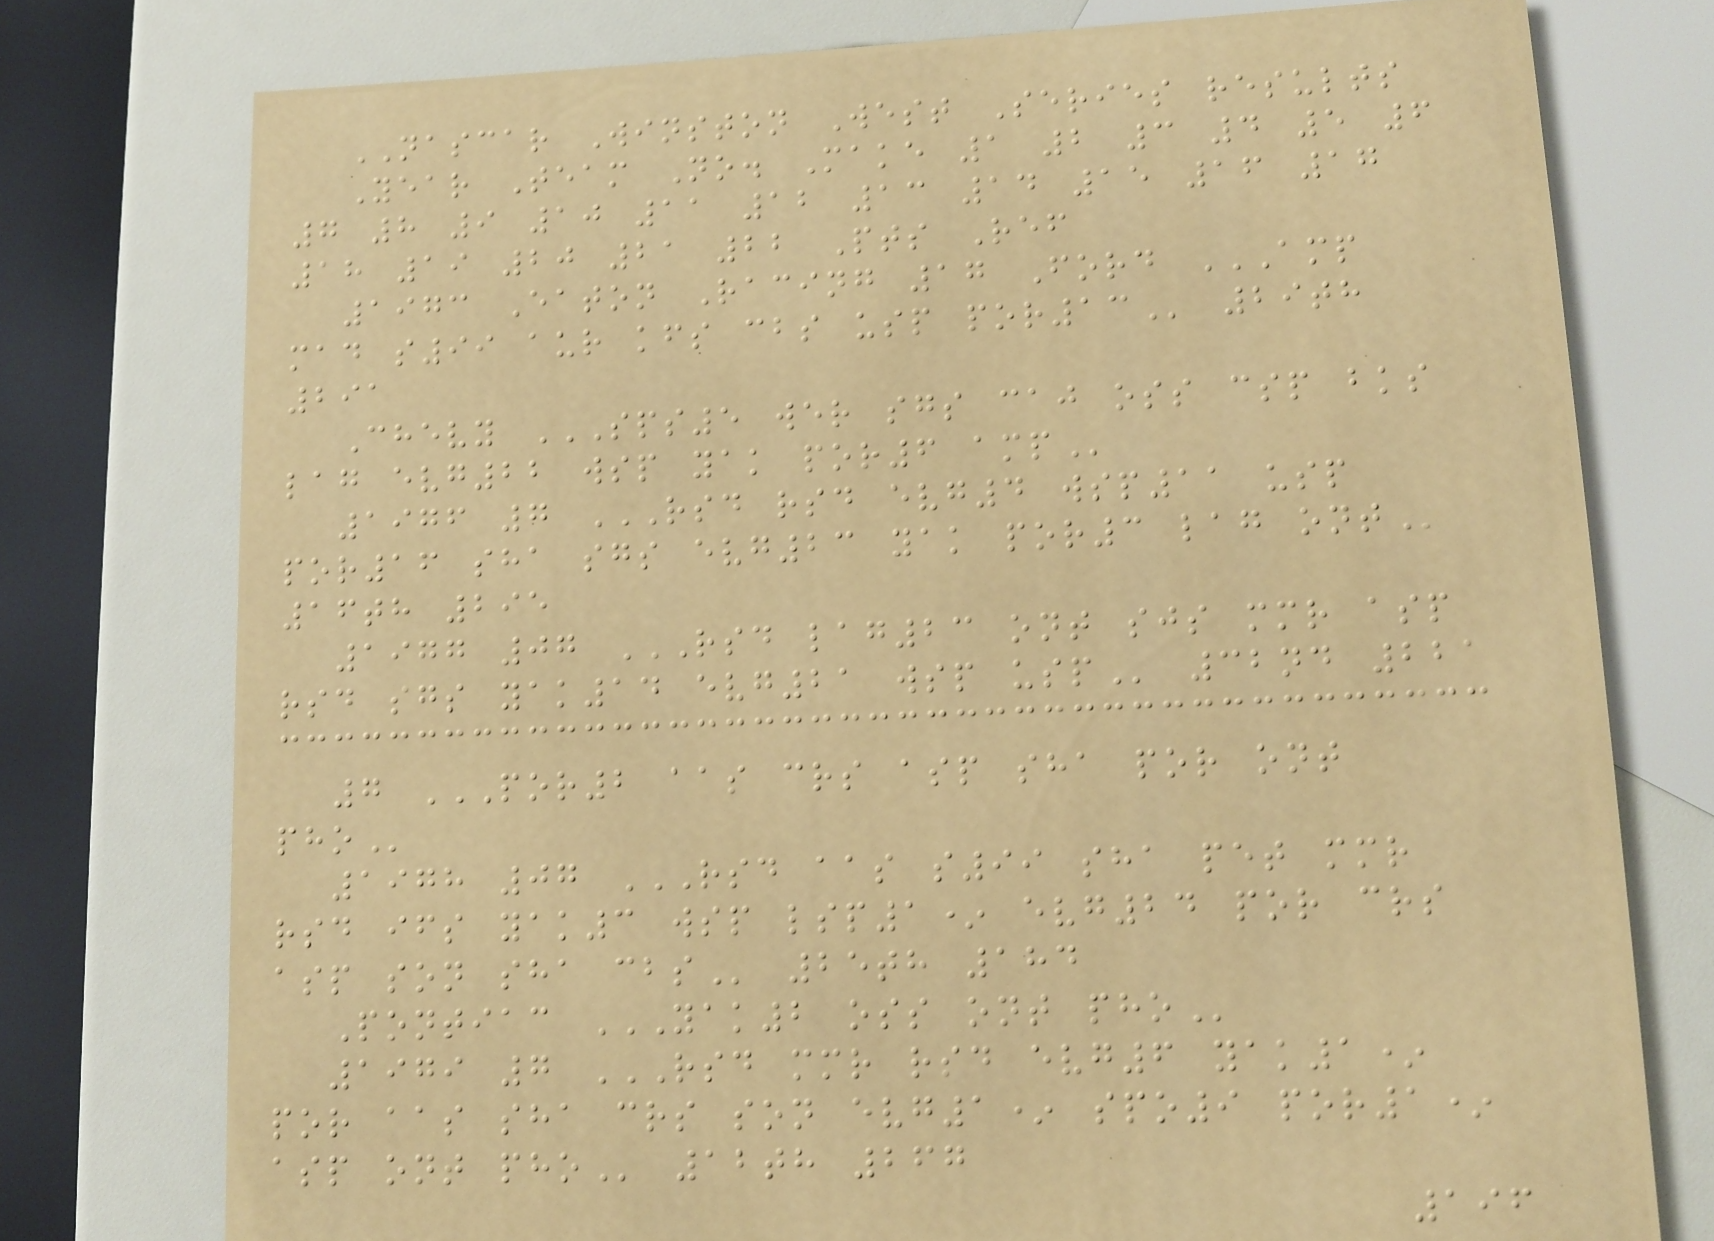NASCAR Winston West Series results
Year Team No. Make 1 2 3 4 5 6
7 8 9 10 11 12 13 14 15 16 17
18 19 20 21 22 Pts Ref
1973 Eaton Racing 17 Ford AMP
MAD S99 AUR KFS CBS USP POR13 29th
291
Chevy SPS5 WER SGS CAJ OSS CSP BKS
LAG EVG22 WSP YAK POR6 AMP
1976 7 RSD RSD EVG4 WSP11 USP
POR16 SHA SGS EVG23 YAK POR3 LAG ONT
16th 295
1977 07 RSD LAG23 ONT SJS MMR ASP
RSD SGS YAK14 EVG21 WSP USP 32nd 221
7 POR2 AAS CRS ASP SHA POR ONT
PHO
1978 07 RSD AAS S99 SHA PET MMR
RSD IFS YAK3 WSP LSP1* EVG24 POR CRS
ASP SON SHA CBS 25th 184
Pontiac YAK2 OSS ONT PHO
1979 7 RSD MMR RSD EVG6 YAK1*
POR AAS SHA CRS SON EVG1* SPO9 POR1*
ASP ONT PHO 12th 267
196
